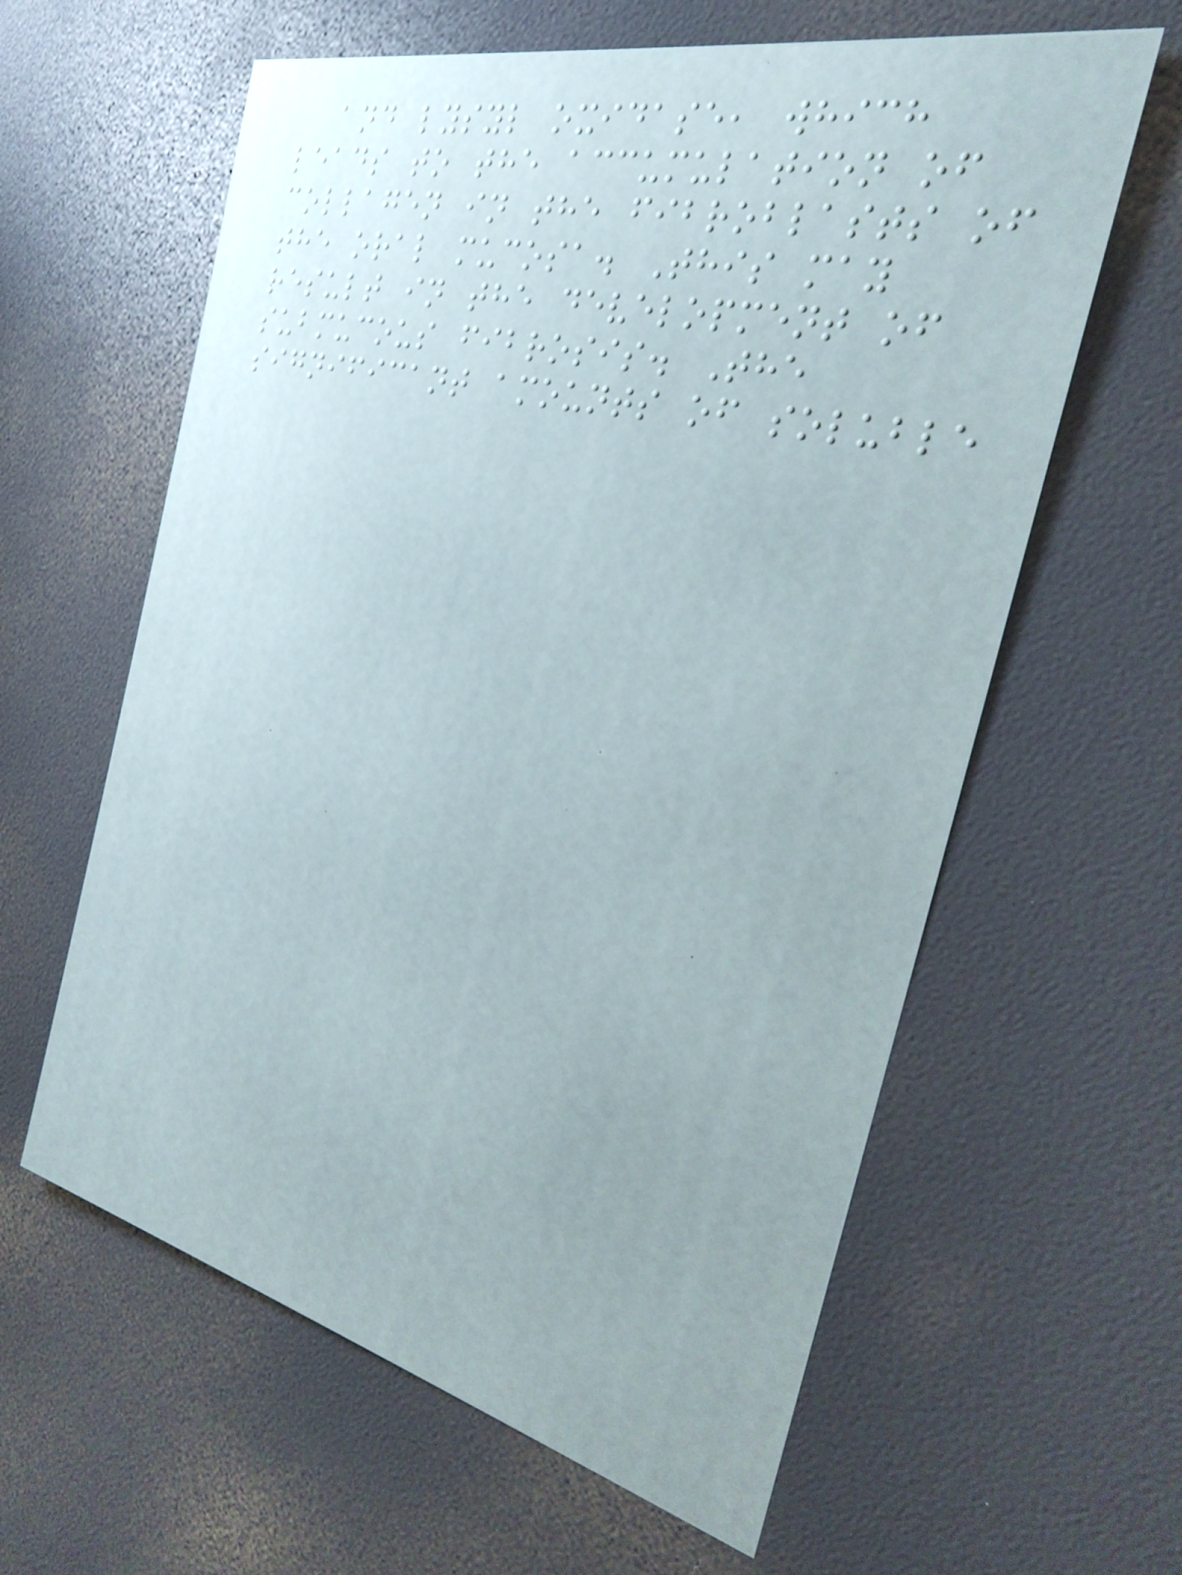and lysyl oxidase, which
leads to the accumulation of
collagen in the fibroblasts of
the oral mucosa. This may
result in the development of
submucous fibrosis. The
significant amounts of soluble
